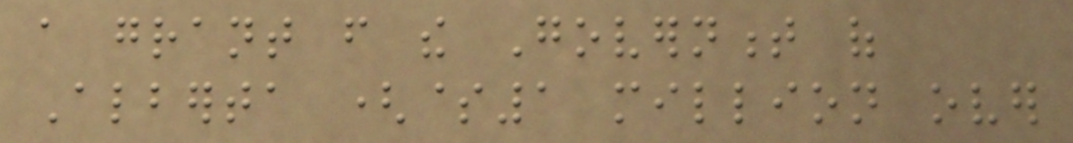a grant from the Government of
Alberta ($1 million over
